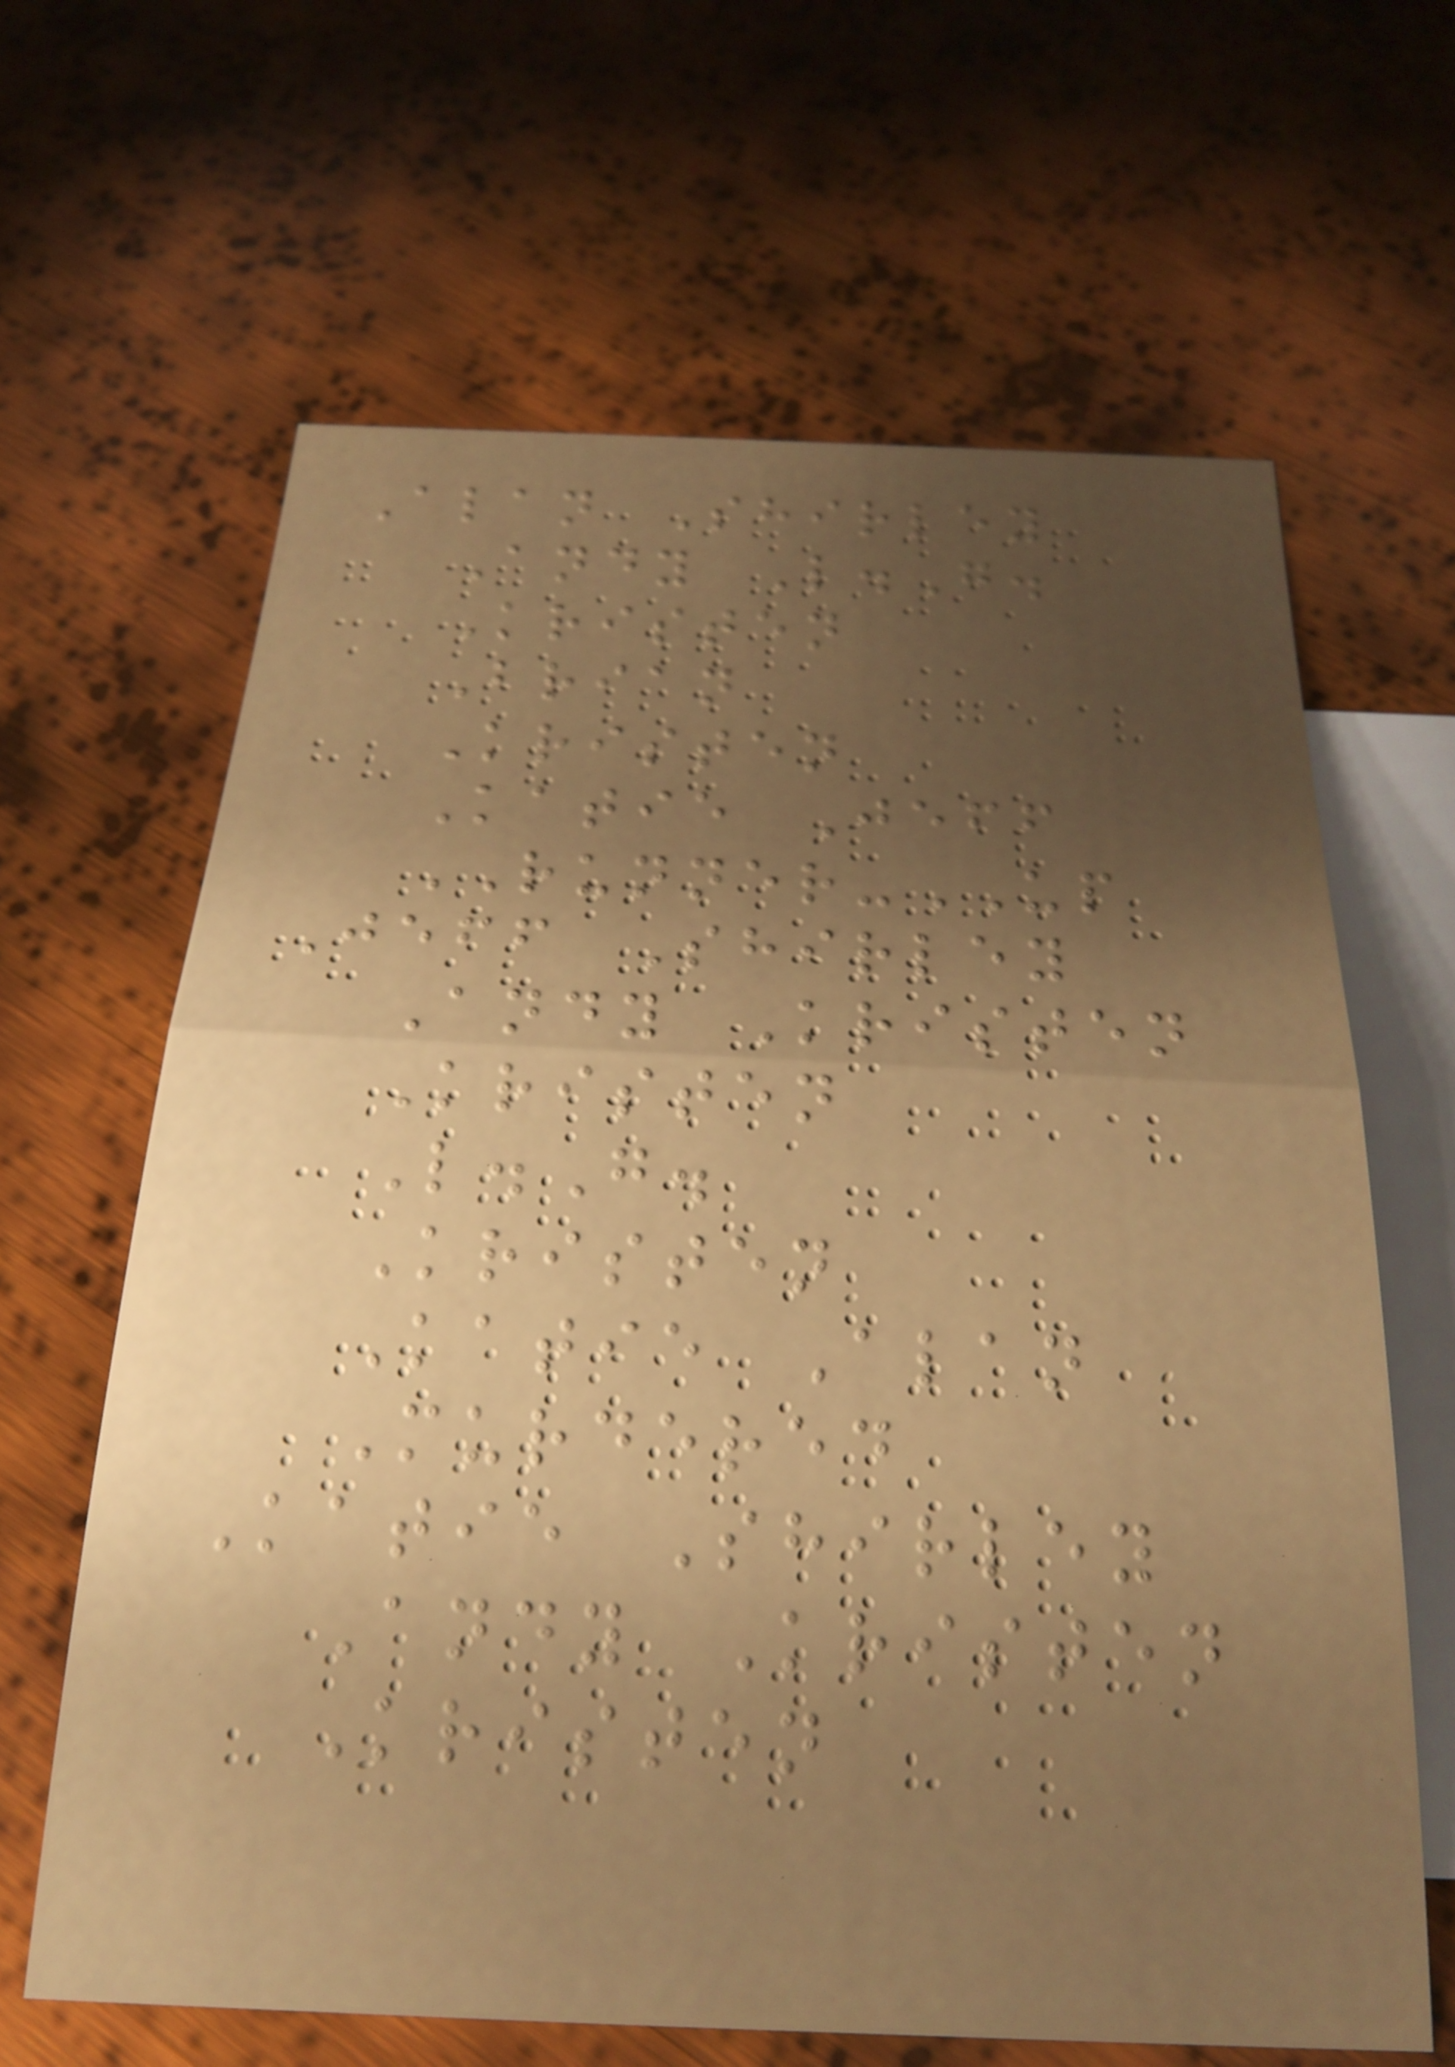Alan Shirley
Andy L.G.
Kristen
Brian
Kristen
Katie Jeff
RUNNER-UP
Jeff Shirley
Andy Kristen
Kristen
L.G.
Kristen
Katie Alan
Murdered
Katie Shirley
Andy Kristen
Kristen
